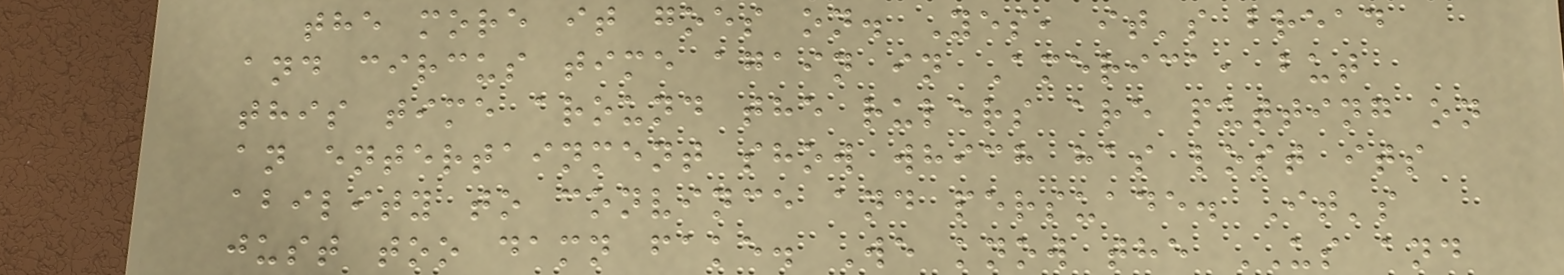the more it goes on. Yes, it's bread
and circus time again in America, but
this time around the rulers are putting on
an entertainment show which has lost its
ability to convince and persuade. It's
just too damn fake. We know the US and
